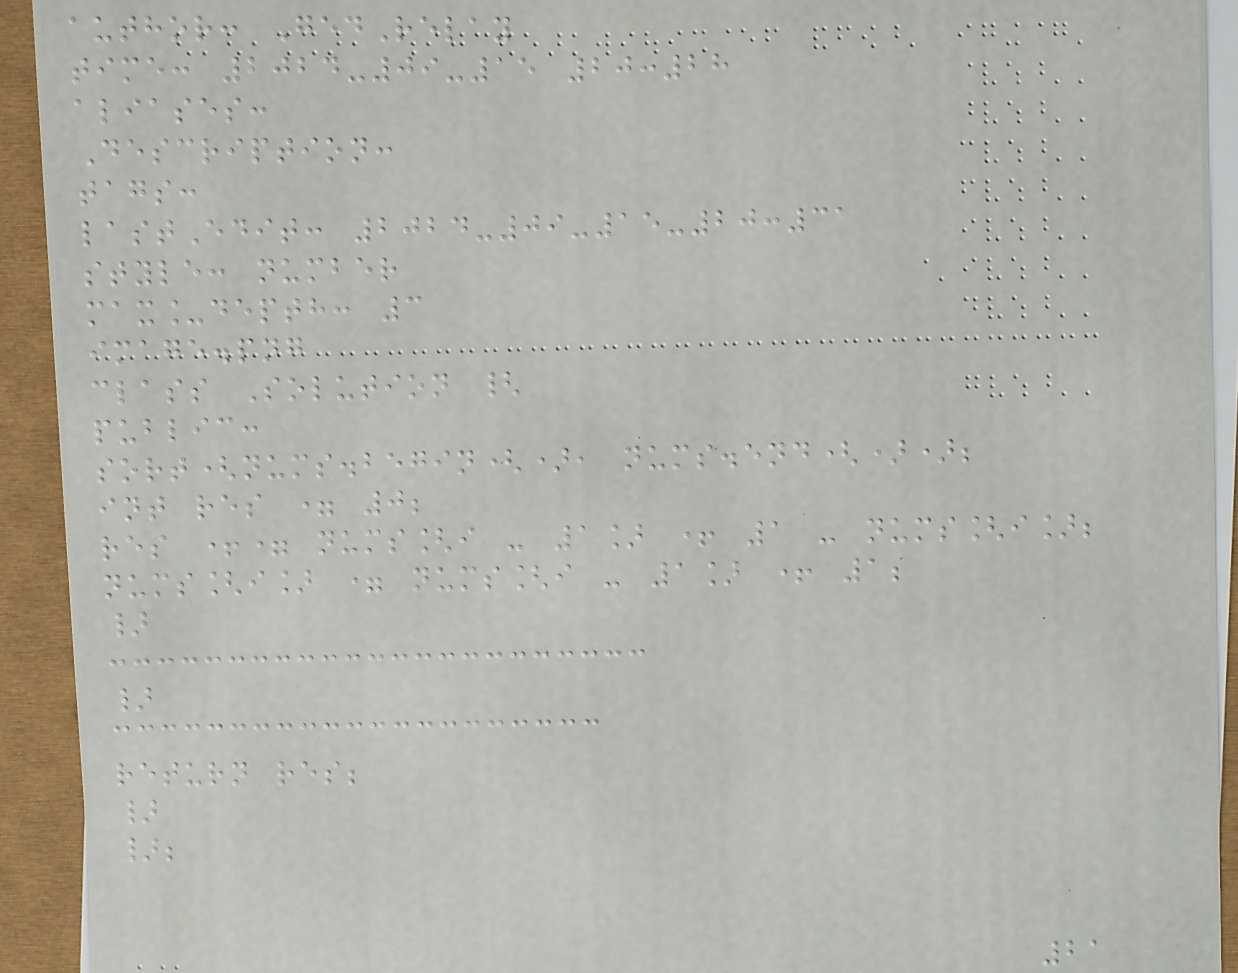author: GedRelay
time: 2024-09-15 20:28
aliases:
Description:
tags:
lastEdit: 2024-09-15-20:31
style: number
max_depth: 3
image.png
class Solution {
public:
sort(nums.begin(), nums.end());
int res = 0;
res += nums[i - 1] + 1 - nums[i];
nums[i] = nums[i - 1] + 1;
}
}
return res;
}
};
21
